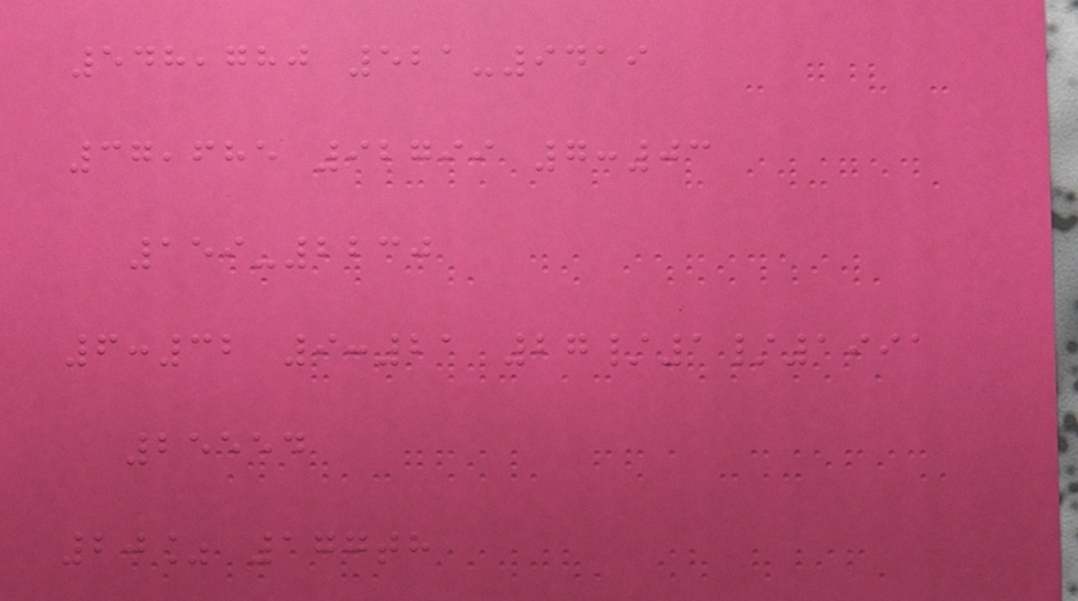548,780 521-9419
37,685 92799 7:03
159-2230
6:32 9:21 27/1/1991
25554
20% 177th
